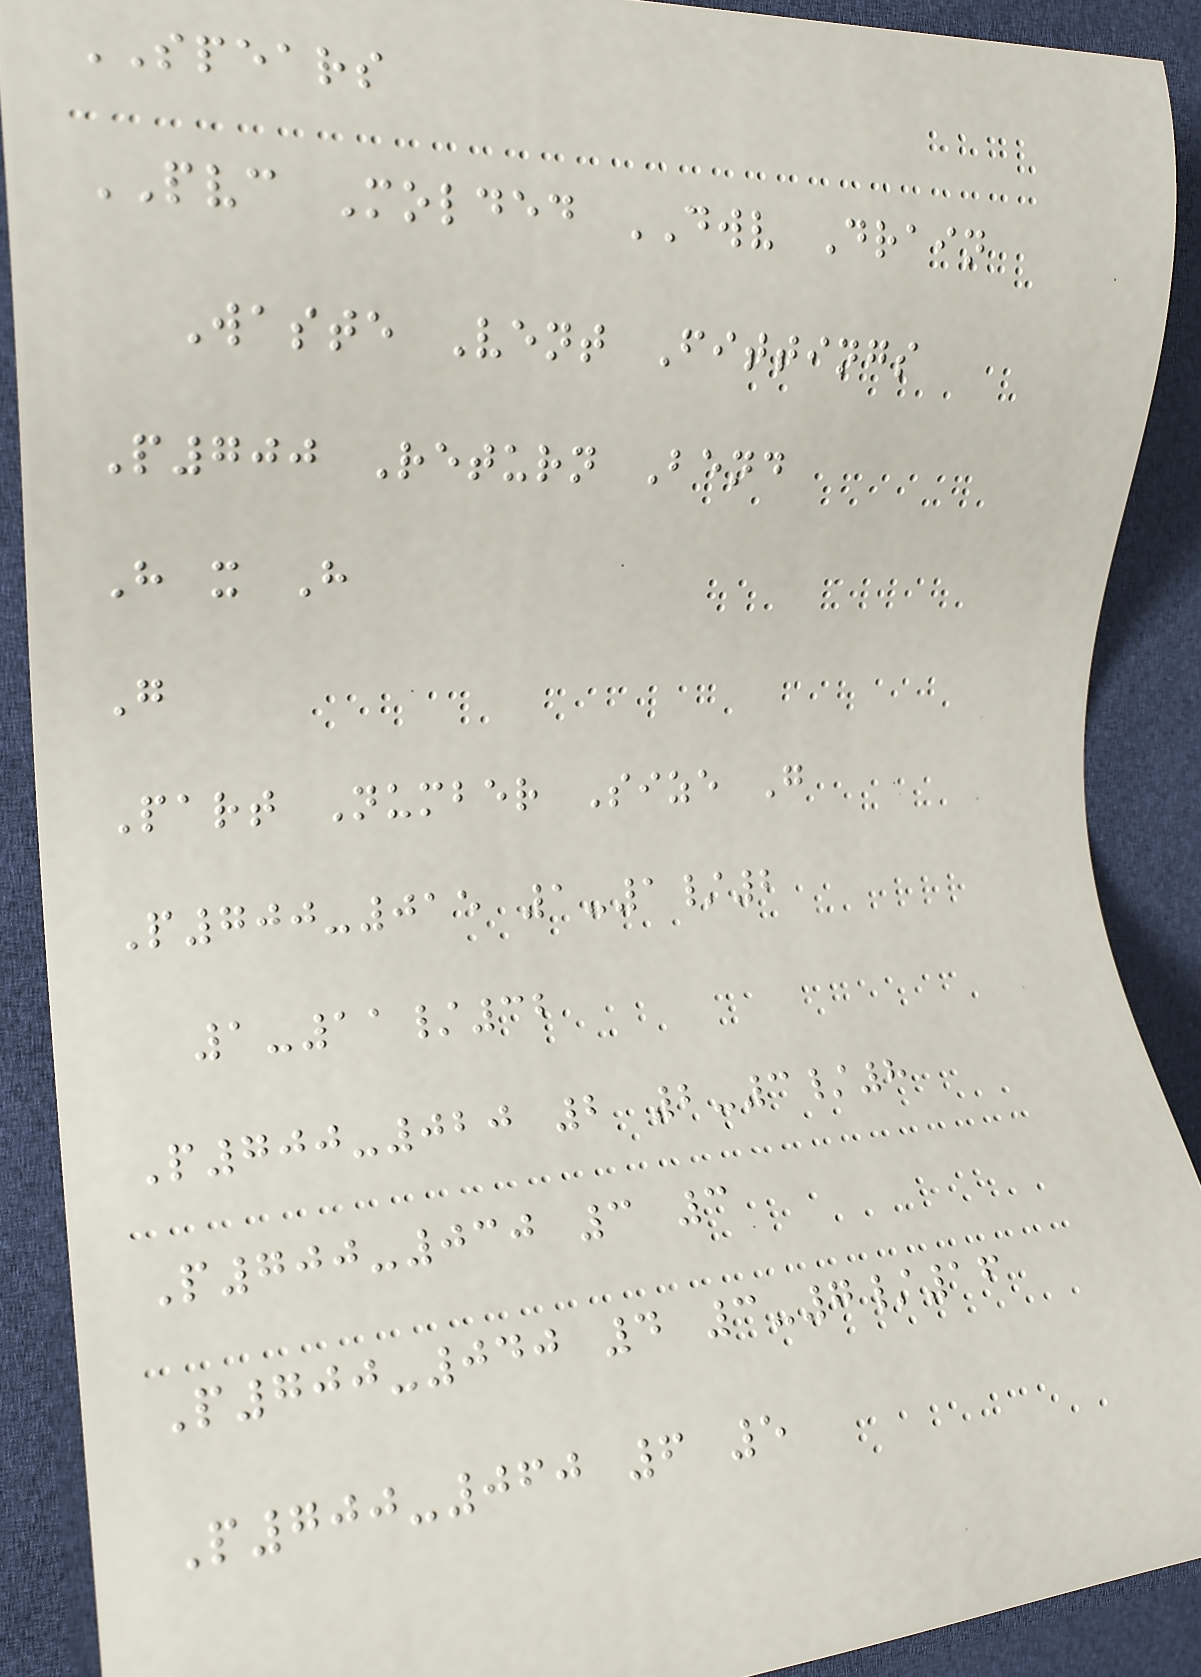SPEARS
PVC Molded DWV Drain
Waste Vent Fittings
P700 Return Bend
H x H
G
Part Number Size G
P700-015 1-1/2
1-11/32
P700-020 2 2-3/8
P700-030 3 3
P700-040 4 3-7/16
P700-060 6 5
